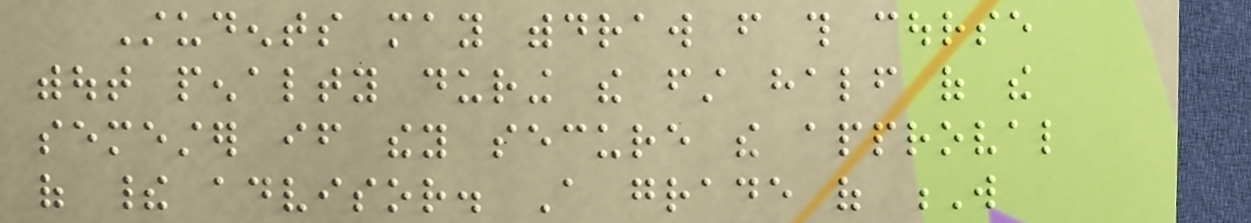Students may withdraw from this course
without penalty during the first half of the
semester if they secure the approval
of their advisor. A grade of W
